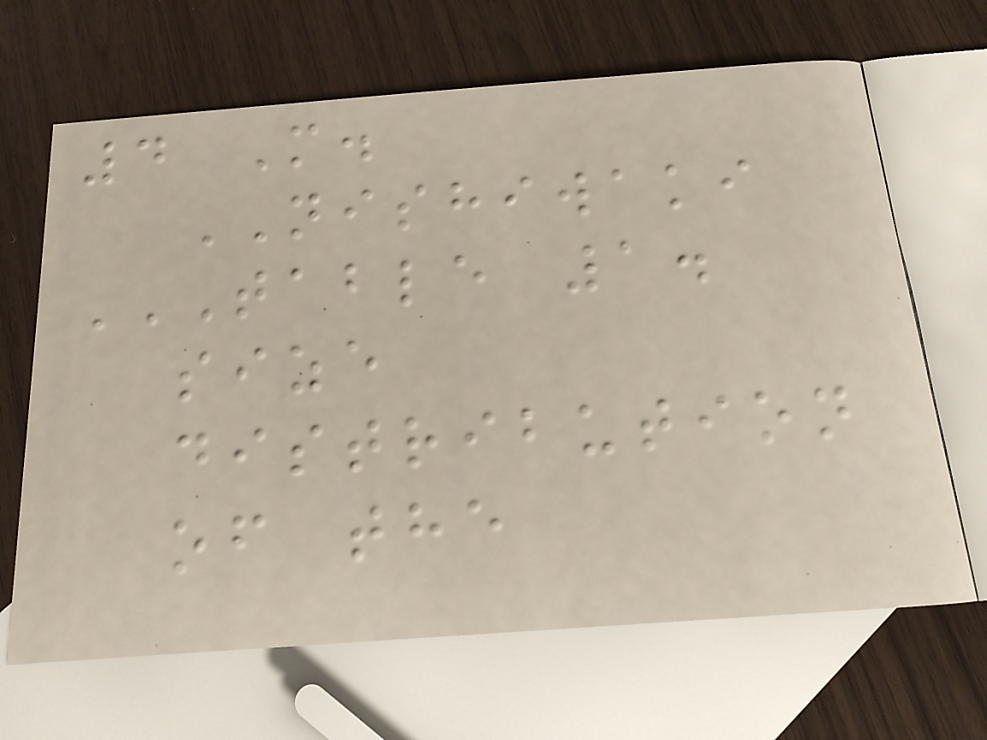4 M.
NISHIWAKI
TABLE 1.
SIZE
DISTRIBUTION
OF THE
